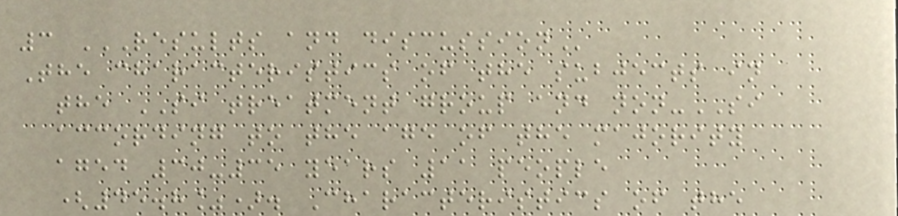3 RESULTS AND DISCUSSION
The characteristics of the subjects in
the SI treatment group and non-SI
according to the age of the majority
aged 30-35 years 11 people
(45.8%). Characteristics of the
